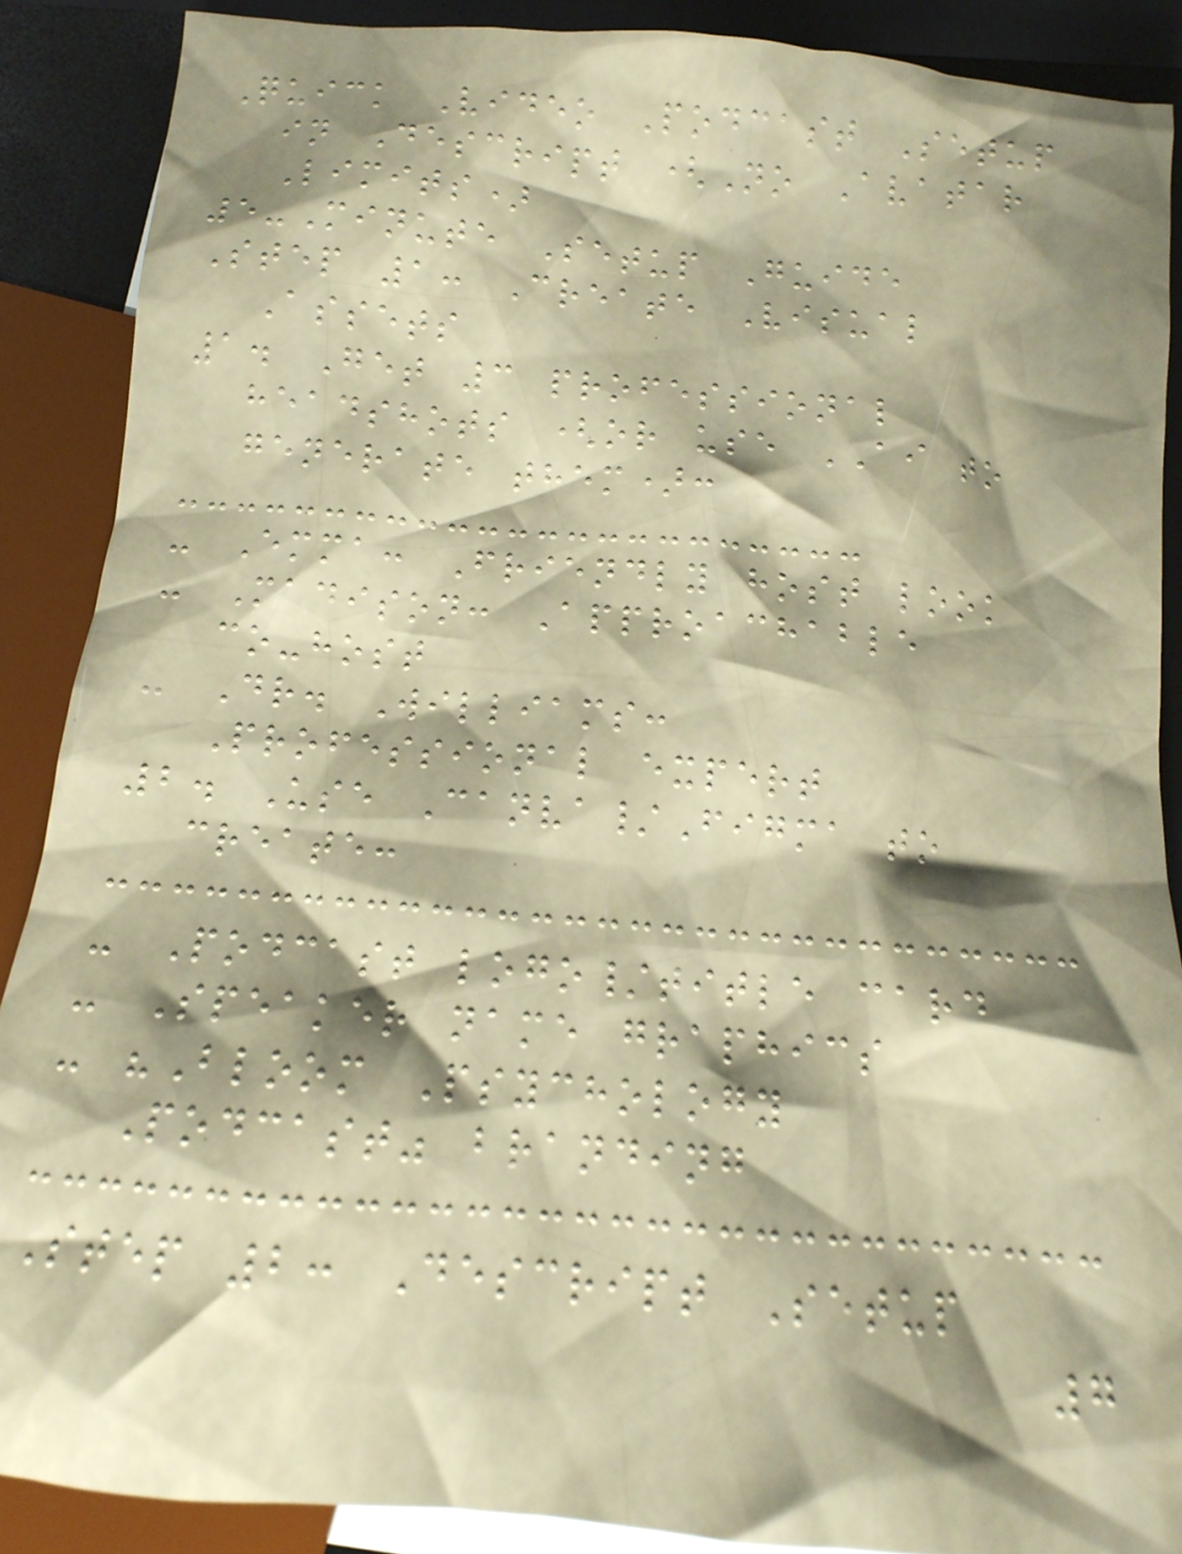Quick Video Podcast Setup
in Descript (No Avatar
Limits)
5-Minute Setup Guide
Step 1: Create Visual
Assets
1. Get 3 professional
headshots (or use AI to
generate them):
- Emma: Friendly host look
- Madison: Approachable
co-host
- Dr. Williams:
Professional expert
2. Use Canva/Figma to
create:
- Podcast logo/title card
- Speaker name graphics
- "Bloom Psychology
Podcast" branding
Step 2: Descript Setup
7
